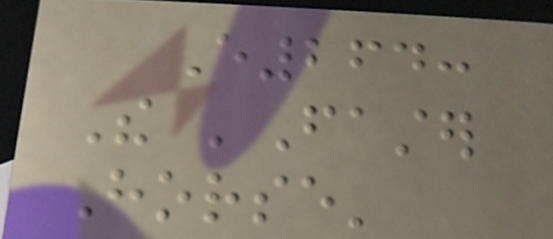E264:
The 'Faster
Horse'
